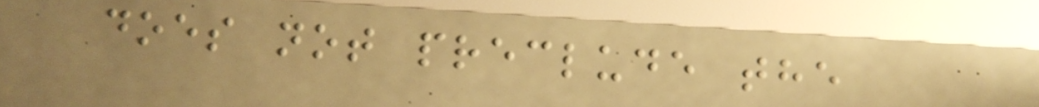does not preclude the
